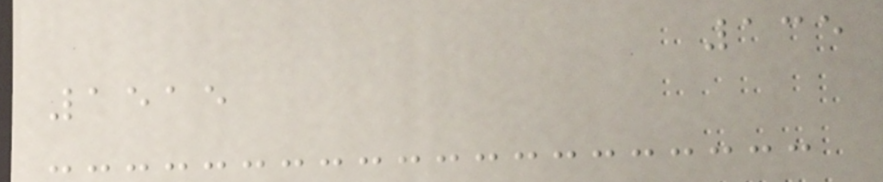135
1515
